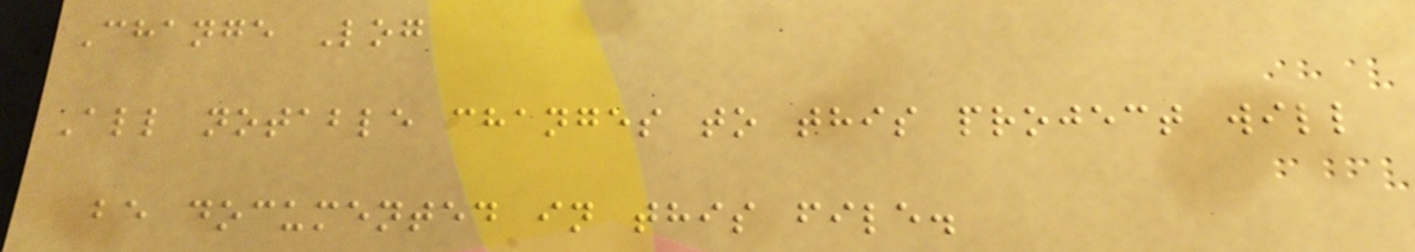Change Log
All notable changes to this project will
be documented in this file.
